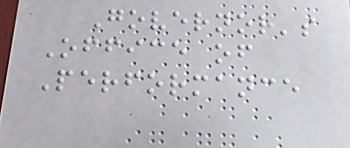Governor's
Office of
Performance
